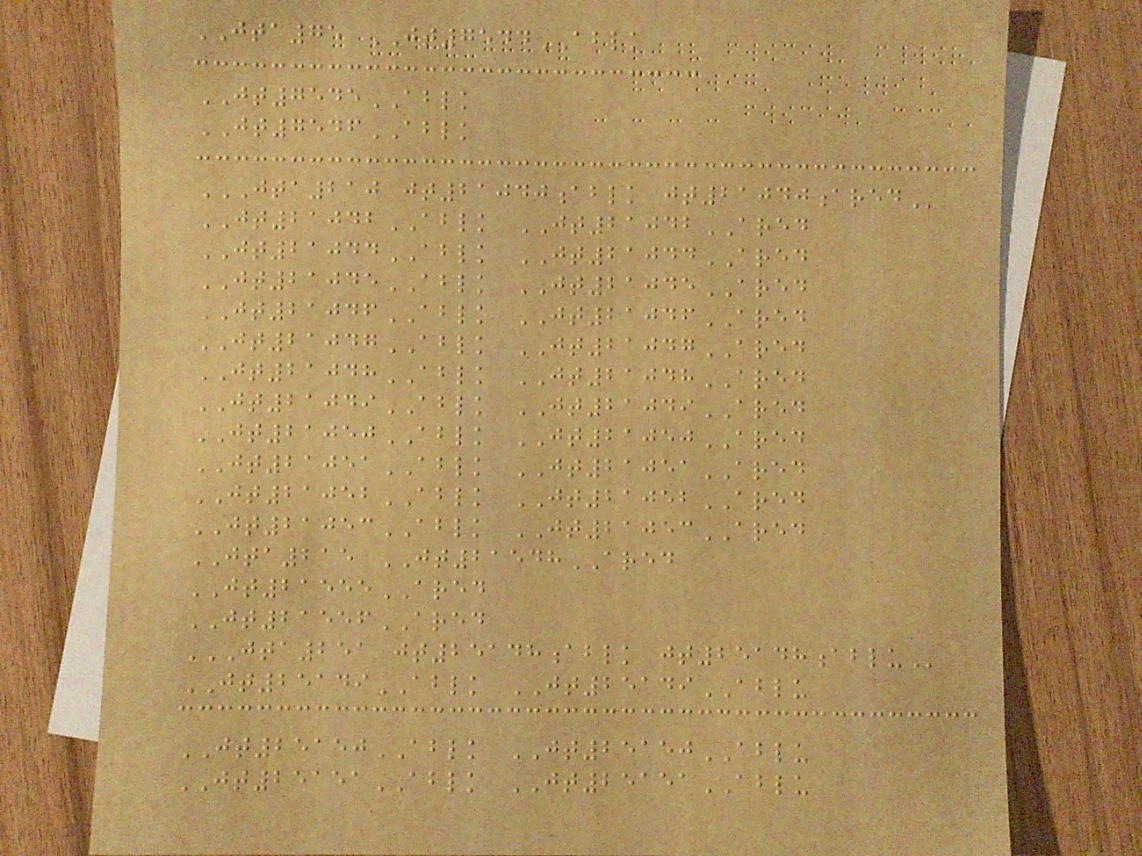JTA75 JT7544ABLK
JT7545ABLK
JT7546ABLK
JTA210 JT21040ABLK JT21040ARED
JT21042ABLK JT21042ARED
JT21044ABLK JT21044ARED
JT21045ABLK JT21045ARED
JT21046ABLK JT21046ARED
JT21047ABLK JT21047ARED
JT21048ABLK JT21048ARED
JT21049ABLK JT21049ARED
JT21050ABLK JT21050ARED
JT21051ABLK JT21051ARED
JT21052ABLK JT21052ARED
JT21053ABLK JT21053ARED
JTA215 JT21548ARED
JT21555ARED
JT21556ARED
JTA251 JT25148ABLK JT25148ABLU
JT25149ABLK JT25149ABLU
JT25150ABLK JT25150ABLU
JT25151ABLK JT25151ABLU
